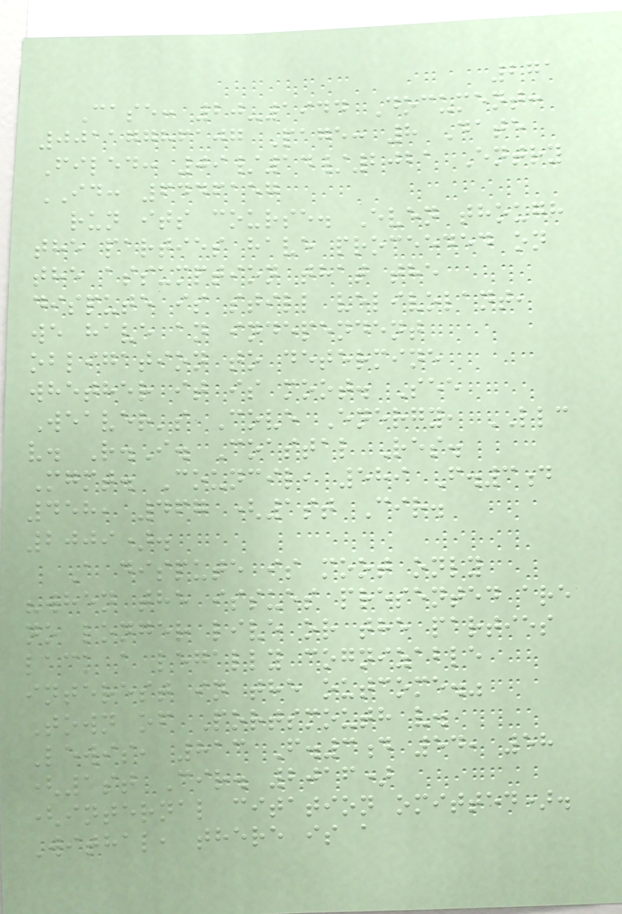271
Case: 20-1944 Document:
00117786107 Page: 8 Date
Filed: 09/14/2021 Entry
ID: 6446157
run its course. Even though
the parties have proceeded on
the assumption that the
dispute is still velivolant,
we have an independent
obligation to determine
whether it is moot. See
Weaver's Cove Energy, LLC
v. R.I. Coastal Res.
Mgmt. Council, 589 F.3d
458, 467 (1st Cir.
2009).
A dispute is moot only
"when the issues presented are
no longer live or the parties
lack a legally cognizable
interest in the outcome."
Town of Portsmouth v.
Lewis, 813 F.3d 54, 58
(1st Cir. 2016)
(internal citation omitted).
Withal, there is a
